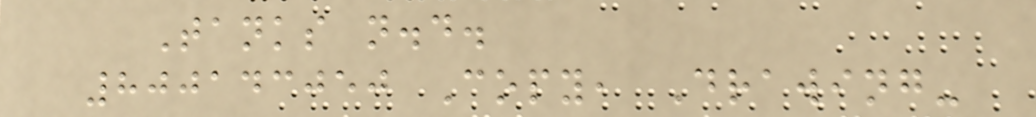Tanks n.d.
800143050 Copy, Drawing-
